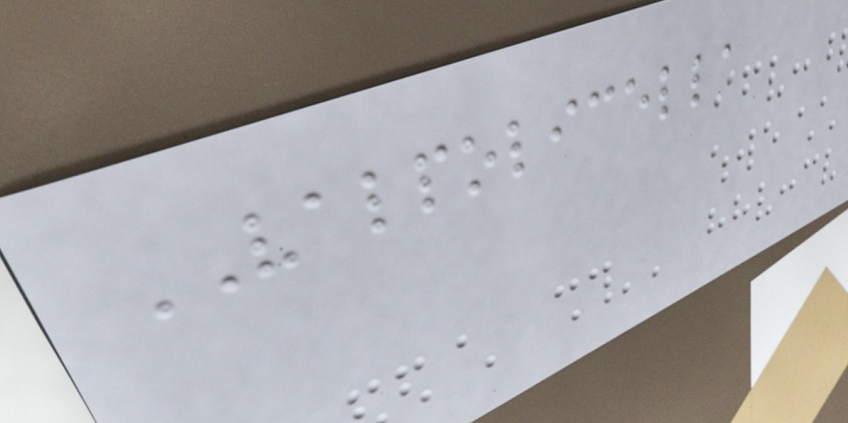VALPOLICELLA
